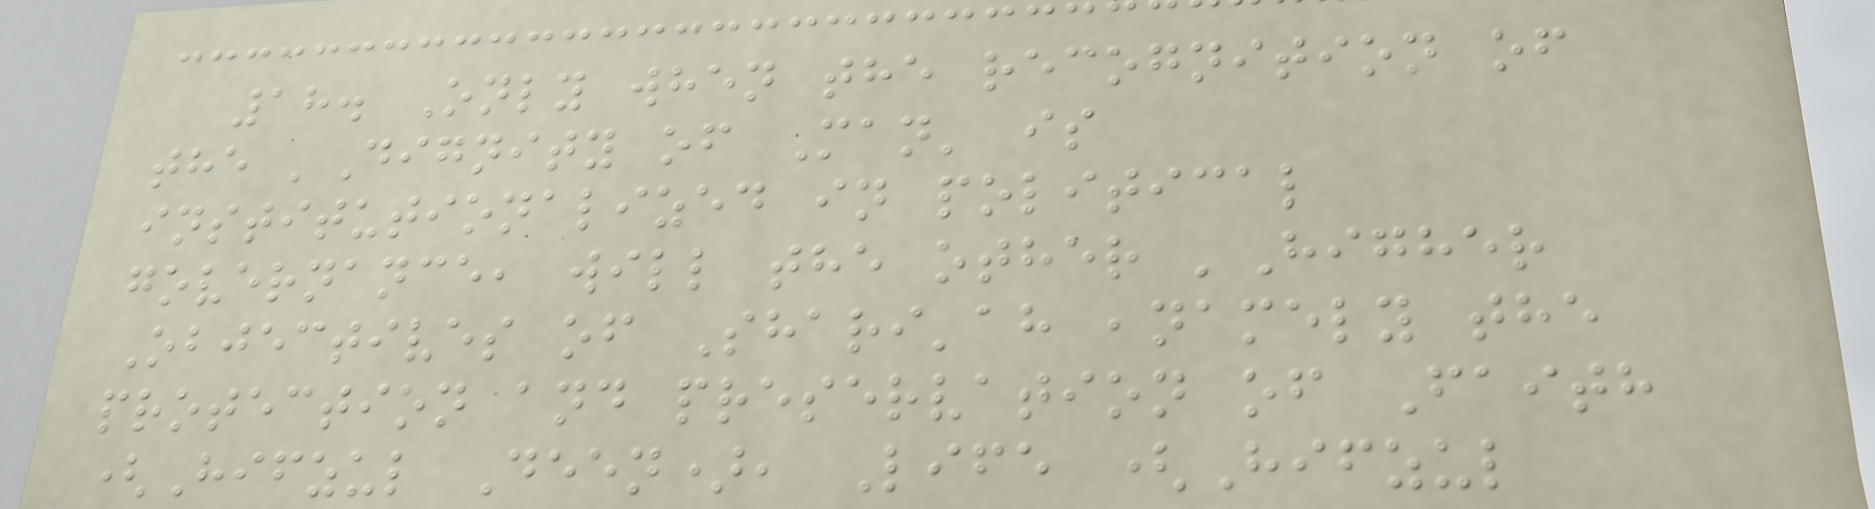18. Only when the recognition of
the 'Dignity of Man' is
institutionalized in political
governance, will the other 'Higher
Objectives of Shari'ah ,namely the
protection and preservation of Faith
(Hifzul Deen), Life (Hifzul
